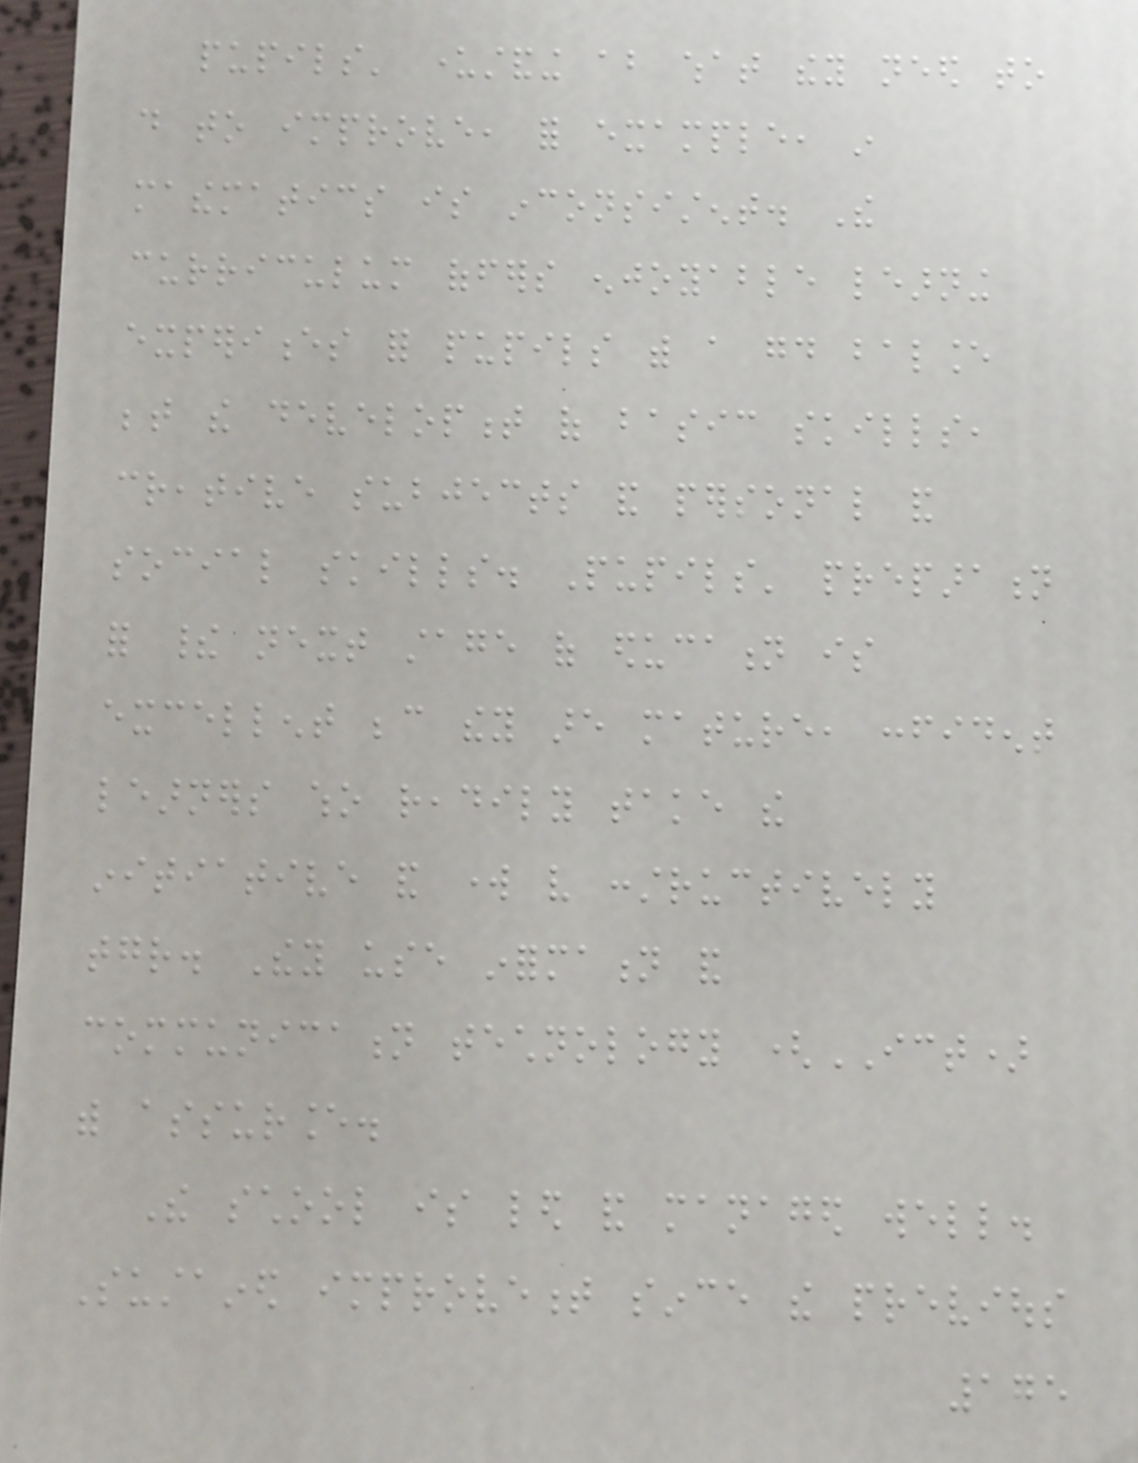pupils' understanding about what they need to
do to improve, for example, in
mathematics is inconsistent. The
curriculum offers enjoyable learning
experiences for pupils with a good balance
between the development of basic skills,
creative subjects and personal and
social skills. Pupils' preparation
for their next stage of education is
excellent because they are mature, confident
learners who readily take the
initiative and work very constructively
together. They use information and
communication technology (ICT)
with assurance.
The school is led and managed well.
Sustained improvement since the previous
175
